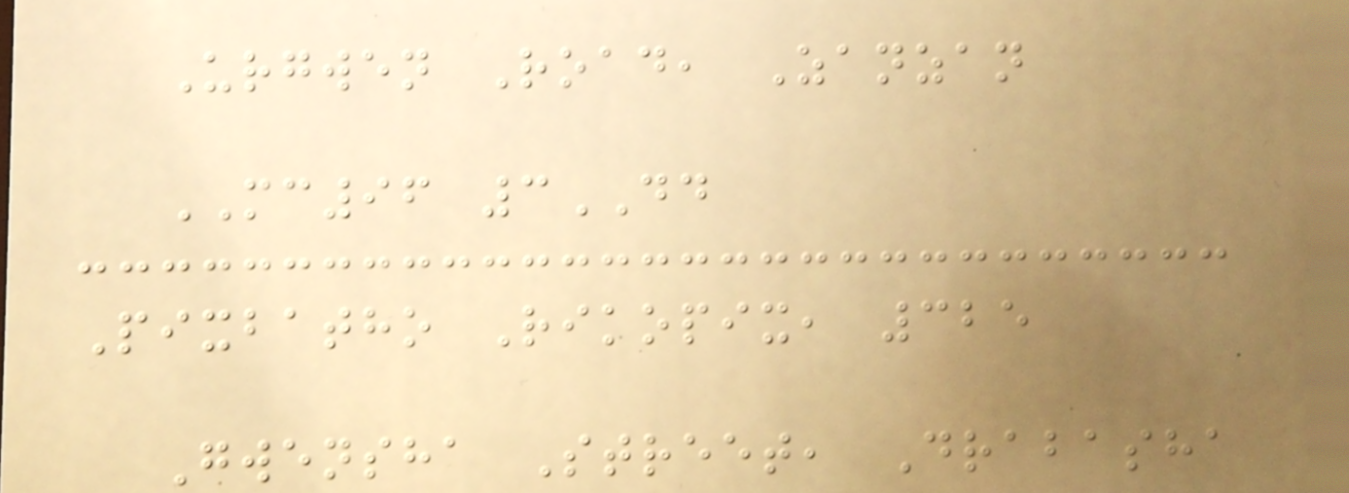Urgwen Road, Zanzan
MC96 3DD
Pixbatho Rikopix, 325
Gwensha Street, Drabasha
